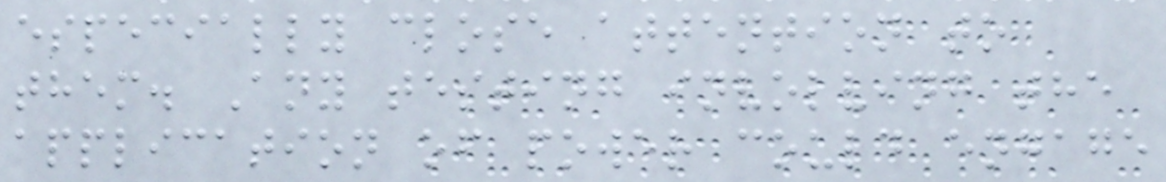especially close attention to
them. Any testing involving the
application of power could engage
